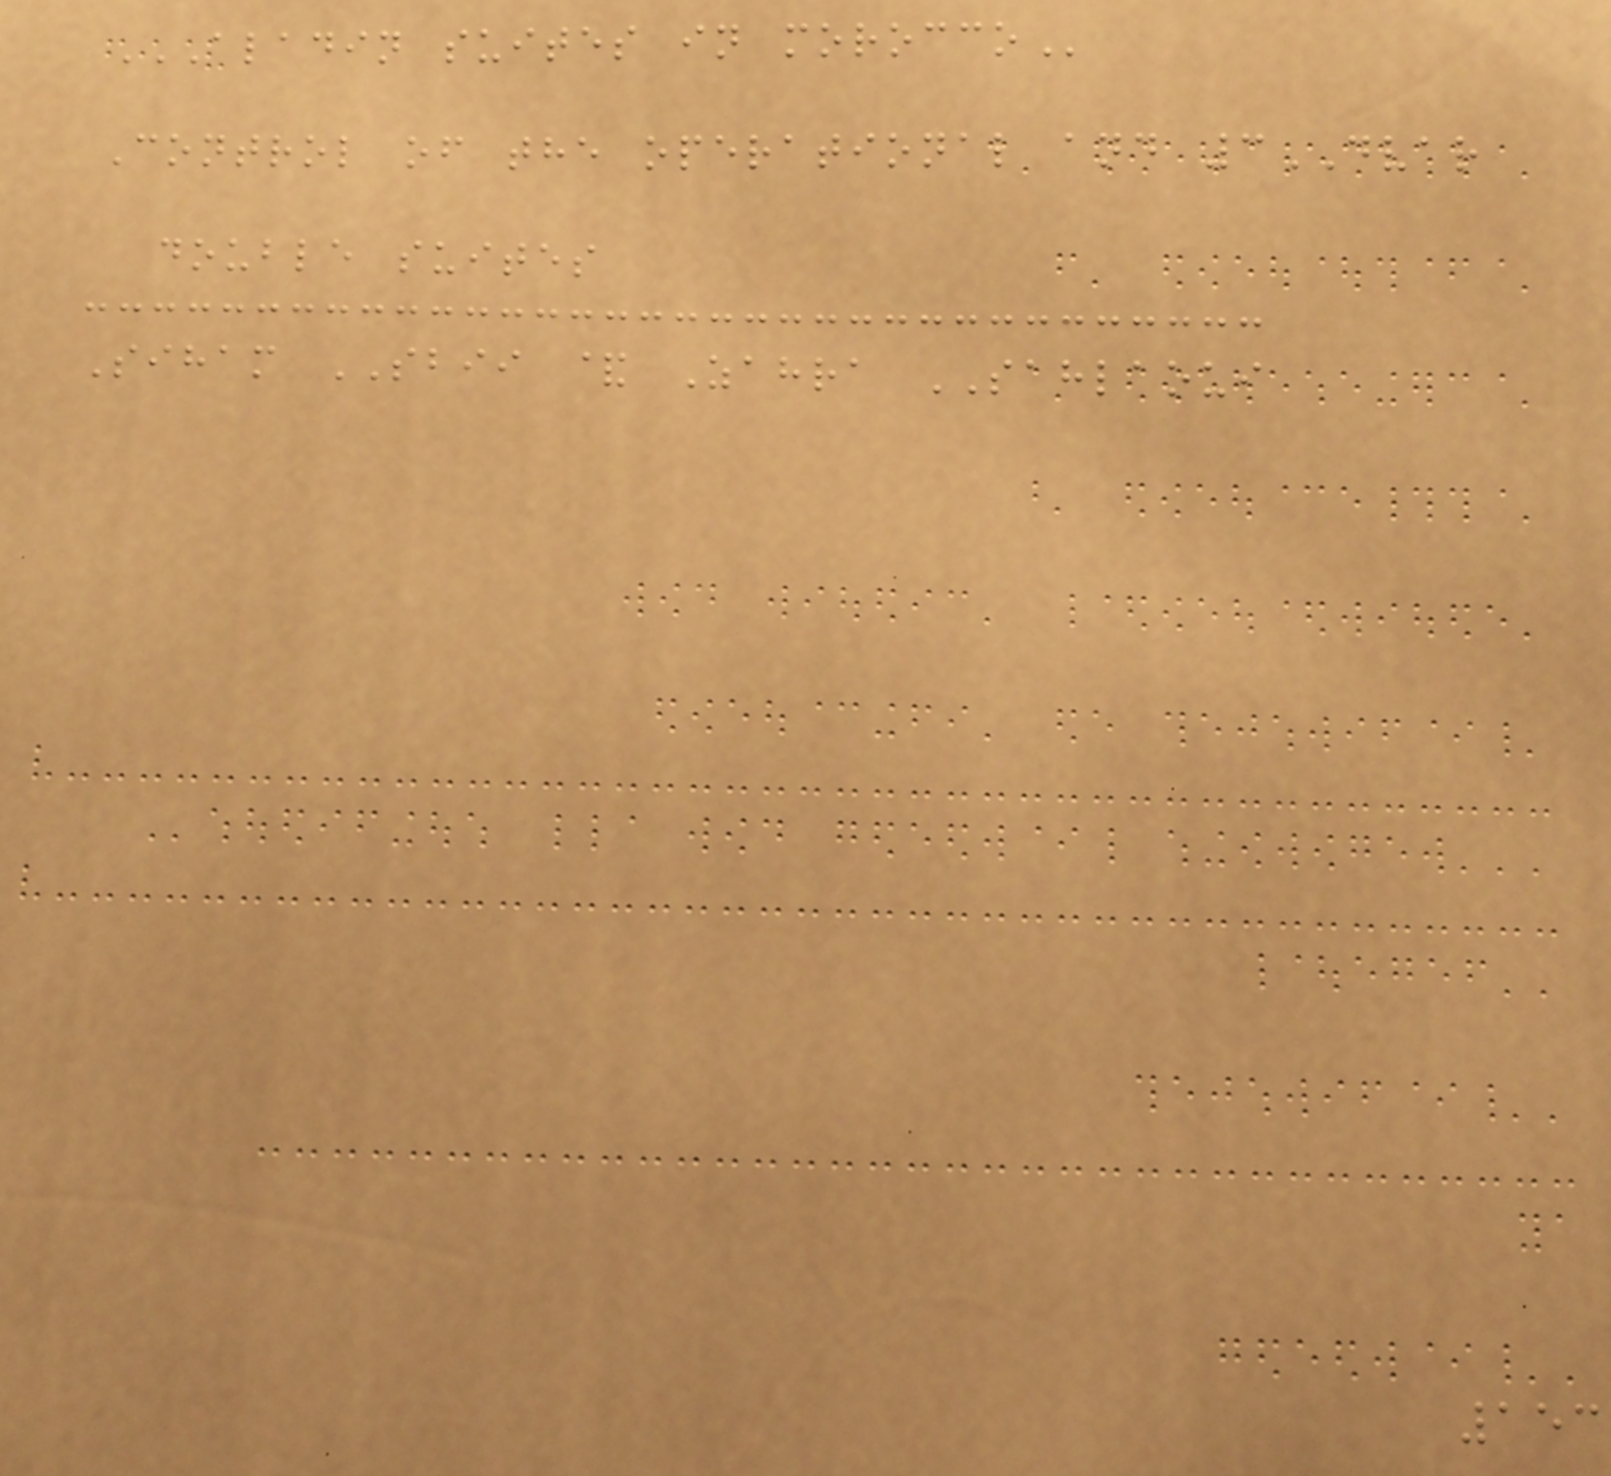ALADIN SUITES IN MOROCCO
Control of the operational and 3DVAR
double suites
Siham SBII & Zahra SAHLAOUI
153
